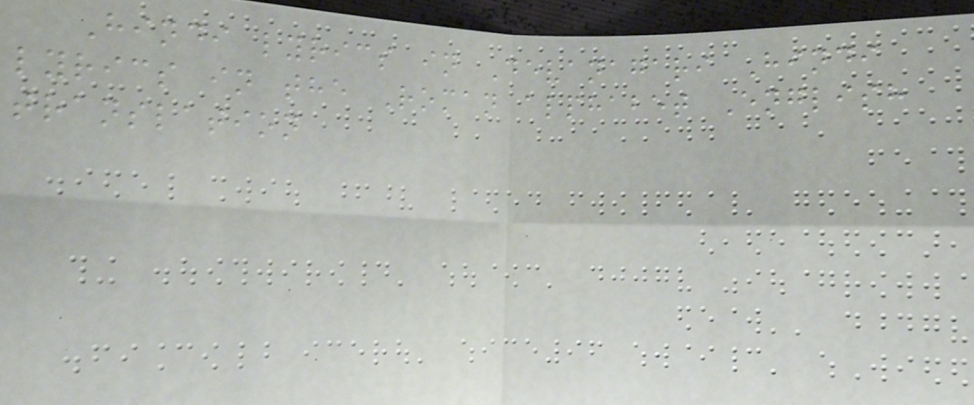Hindi lyrics in Devanagari Hindi
lyrics in the Roman alphabet English
translation
